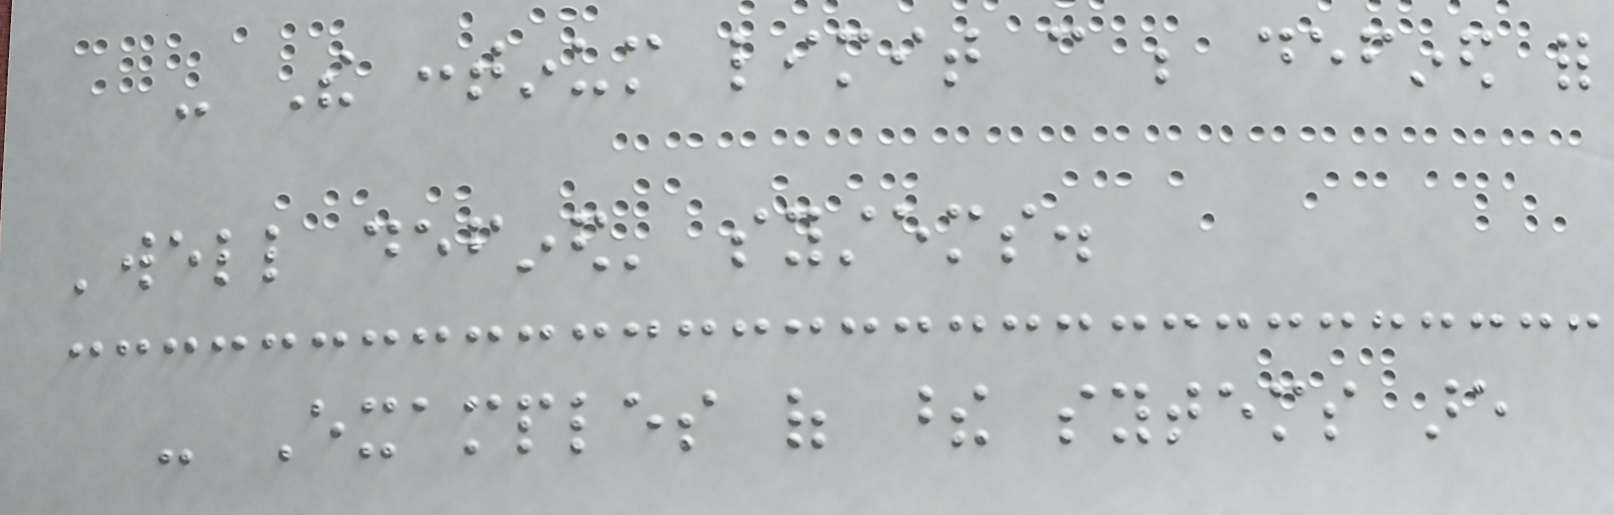- The continum limit can be defined for
'well defined' systems.
- Examples of these sytems are
